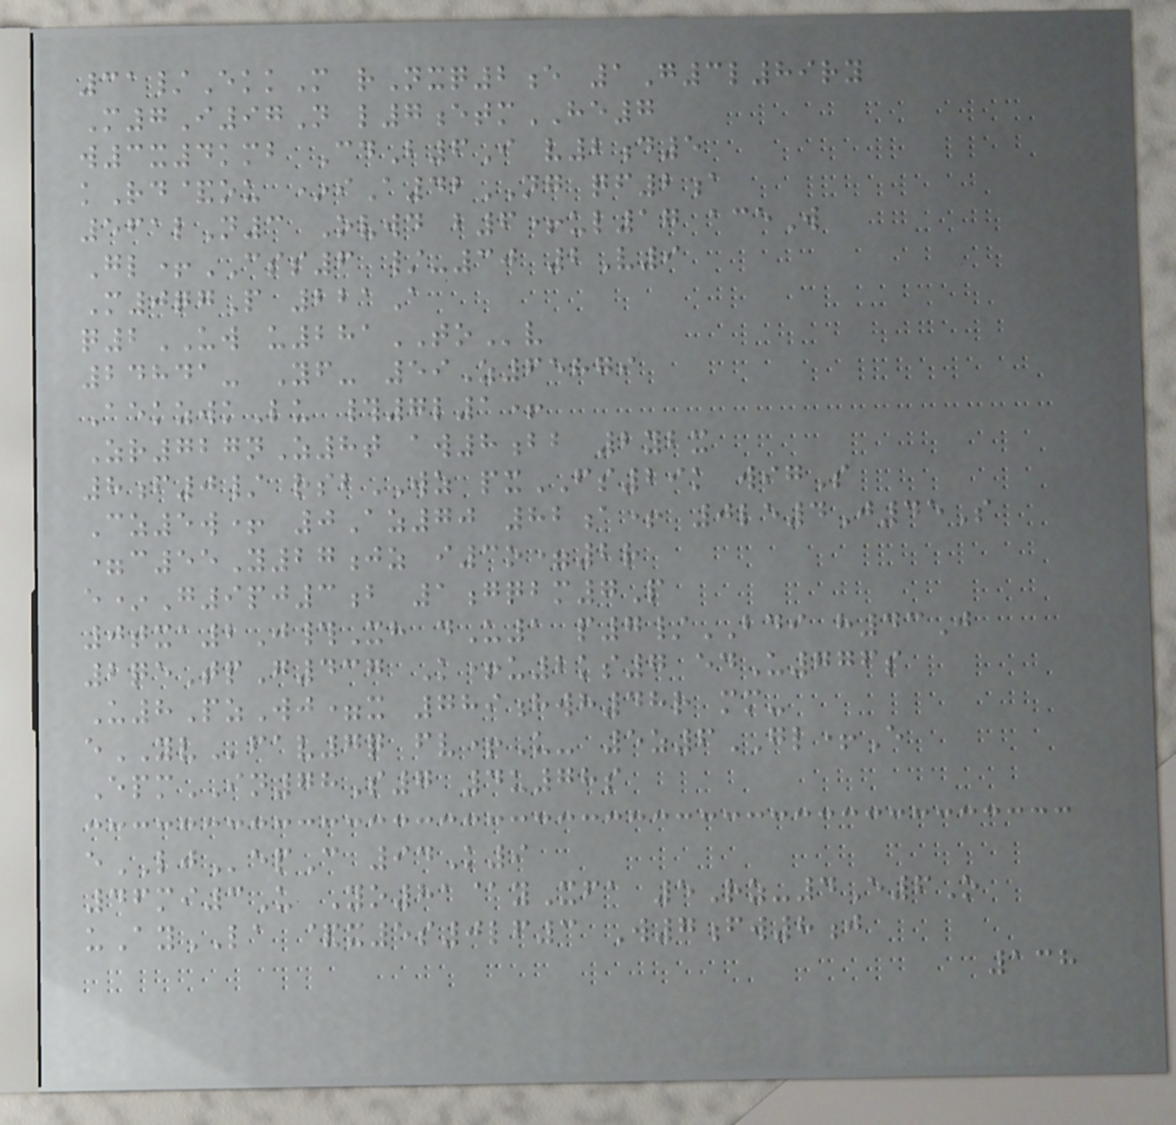31/EkkM rNxq2e 1G3l89ry
M7I97N l7etmHE7
w3x4kmb CdB6I v2d5
kRd&ou *iA42NG qf2a
561lN3 Ovwd b6+ul17 aceW
Gl+CSS6 /-30 2V9
M0qgP 221A
q2UW u281TOv
24841- Yf- 59Z65879
AekzwkLu #7l1+
Zr727nZ8t aw8bb 2ybx
8f0/ rsbWZ pxFS29k wigS
Cz5w+ 0Az70 82a+ 0le4J45S
=c55Y27jz i3o=2r
e*G9pj3b 1gqbm7P
0txa2J#Xh dU1 p7/BDI h43J
2qeTpG437 K+u2ks7 edU776s
U8PzWj=x 789hwh48r mm-
eYVfav7q fv+U- 5z6GL+E
EpmIN78S7 4u78s
eLJepC 94K9
46mi3U Yo81@yXfa 5Rz-4E6O
uAyLA &x5s0lf3 W7fw8j
138
